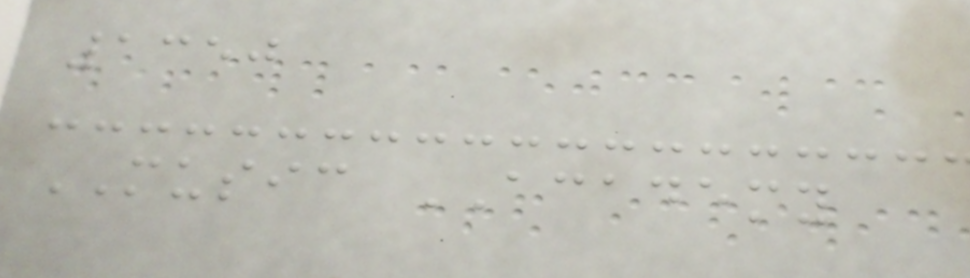1350
MUSIC ACADEMY
